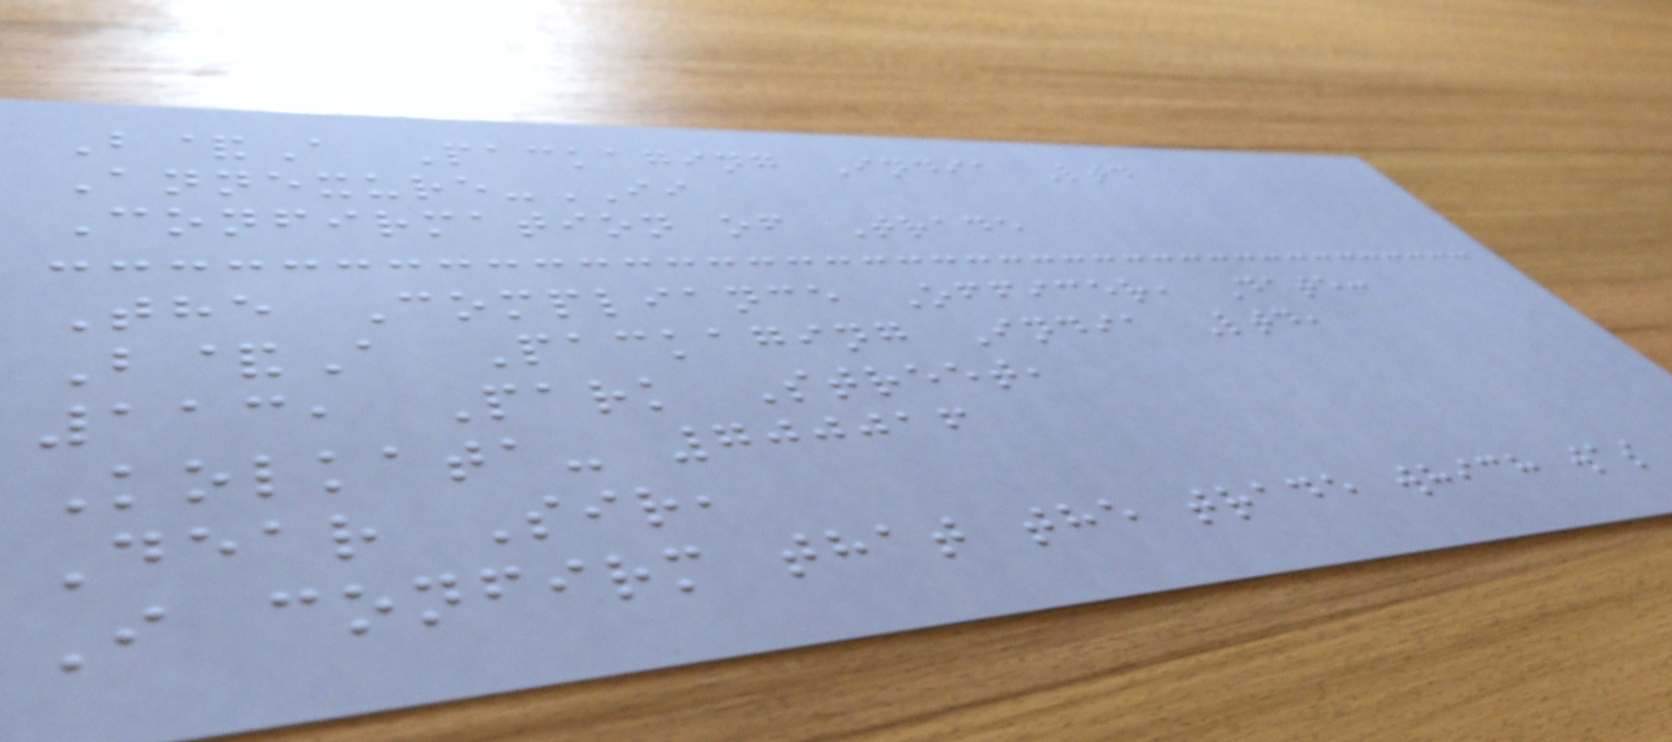B&A Packaging India Ltd
Annexure-II
Confirmation of Trade
The Compliance Officer, Date:
B&A Packaging India Ltd,
113, Park Street,
Kolkata- 700016
Dear Sir,
I confirm that the trade which was
